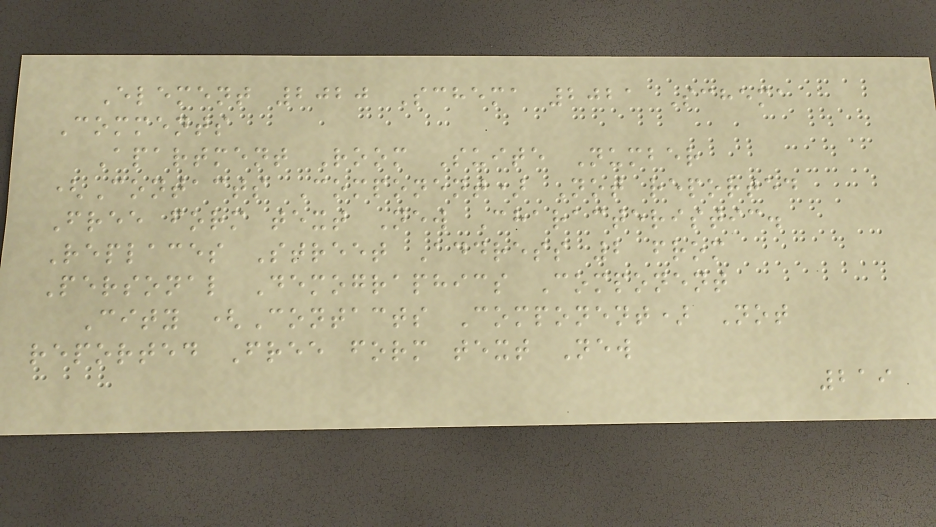Element 2020 Schema 2021 Schema
Comments
Apartment Room Suite Number
(Contacts Component) Not reported
Free form text New Characteristic.
Replaces Street Address 2 from
Personal Demographics Component
City (Contacts Component) Not
reported Free form text New
219
